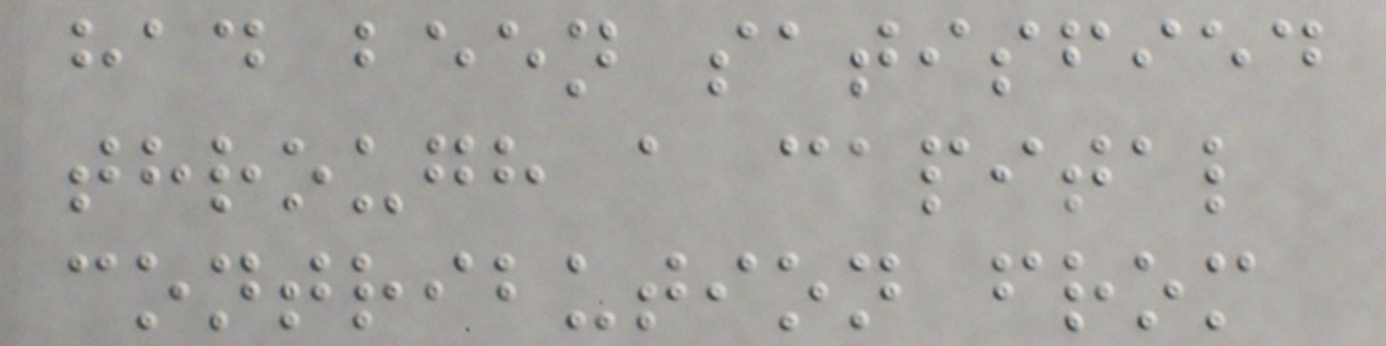had been satisfied
through a capital
contribution from
